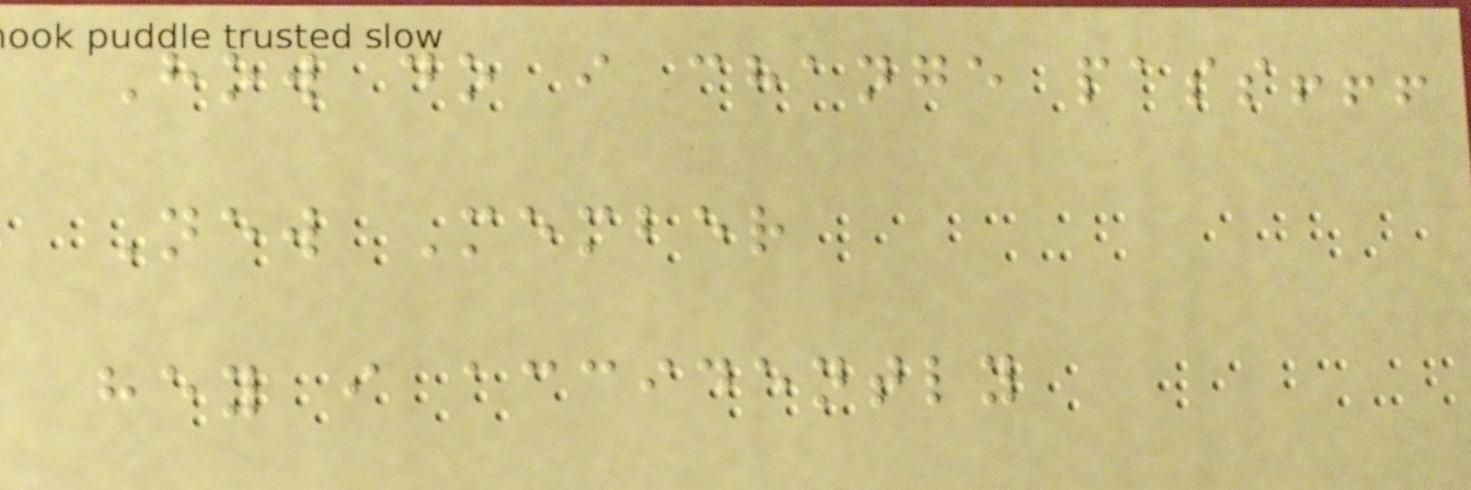How do i change pass!!!
New Member
hey i accidently
